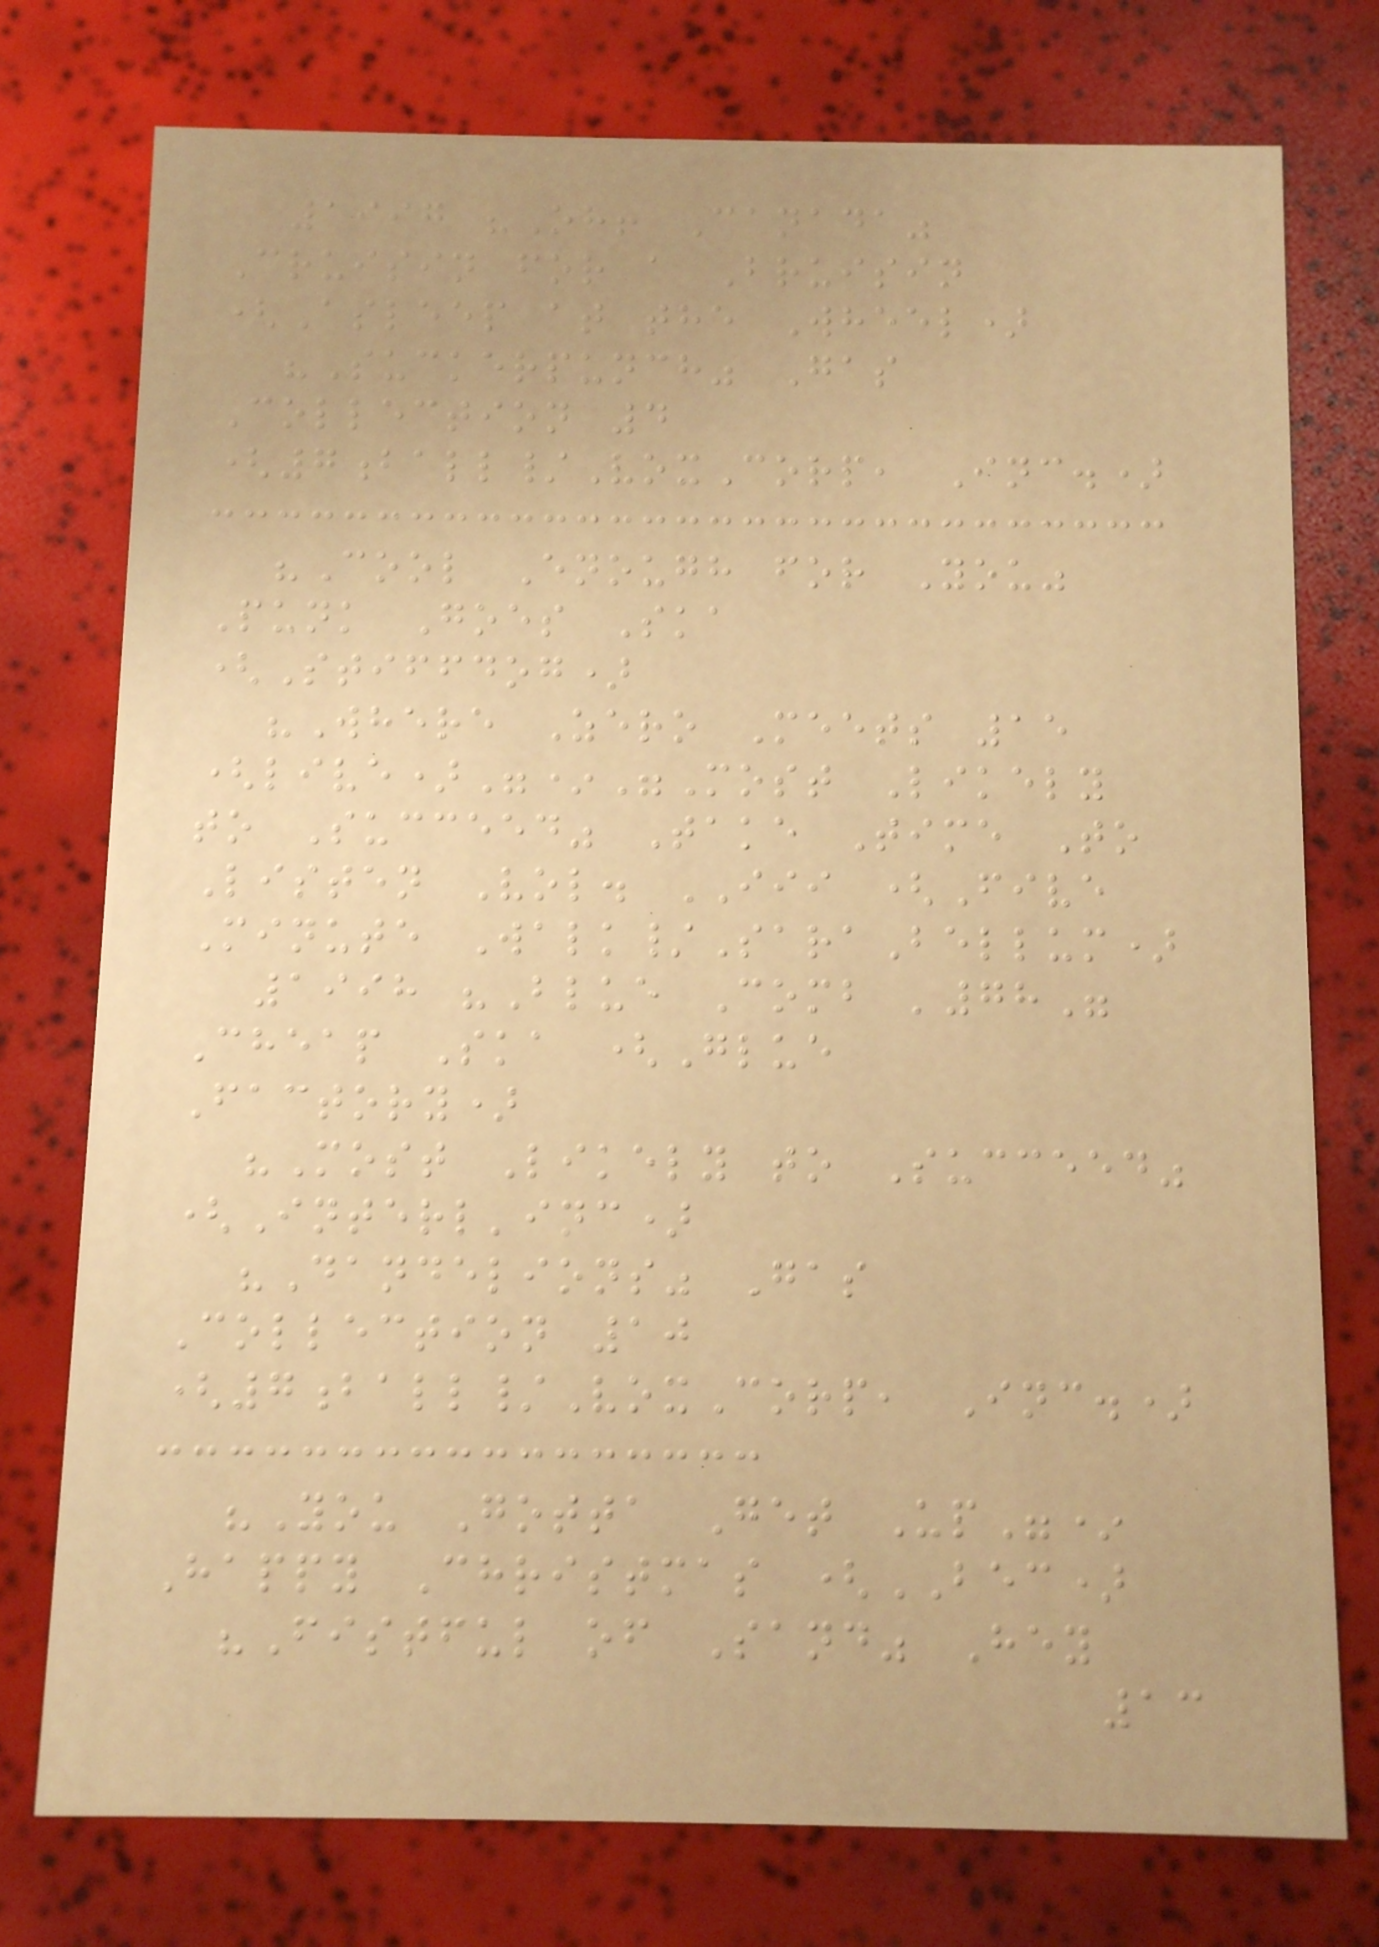1997 "Oh! Canada"
Cruisin for a Bruisin
(Asleep at the Wheel)
"Suckerpunch" Gas
Collection 4
(7ball/VoxCorp, Inc.)
"Cool Enough for You"
Punk Goes Ska
(Stiffdog)
"Where Zero Meets 15
(live)"*"Most Likely
to Succeed" Take Time To
Listen Vol. III (Five
Minute Walk/SaraBellum)
1998 "Blue Comb '78"
Cheap Ska (Glue
Factory)
"Most Likely to Succeed"
(Interl'inc)
"Dandelions" Gas
Collection 10
(7ball/VoxCorp, Inc.)
"You Gotta Get Up"*
Happy Christmas (BEC)
"Fistful of Sand" Hey
13
